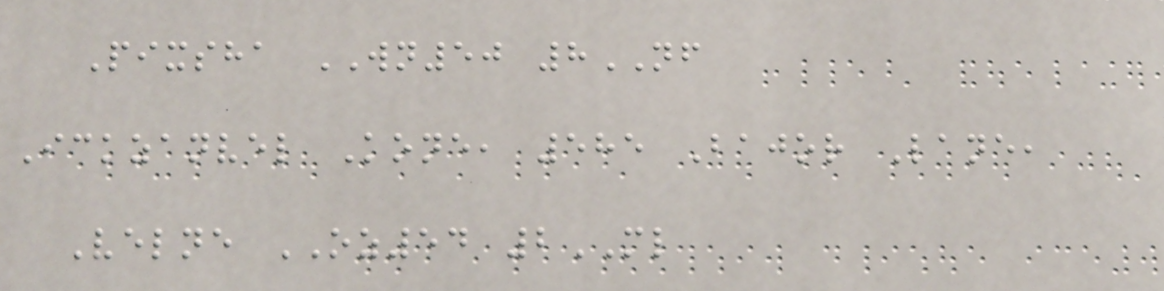Pixsha WN50 8NF
Ickzanvel Kone, 585 Bajor Lane,
Velne OZ54 2ML
